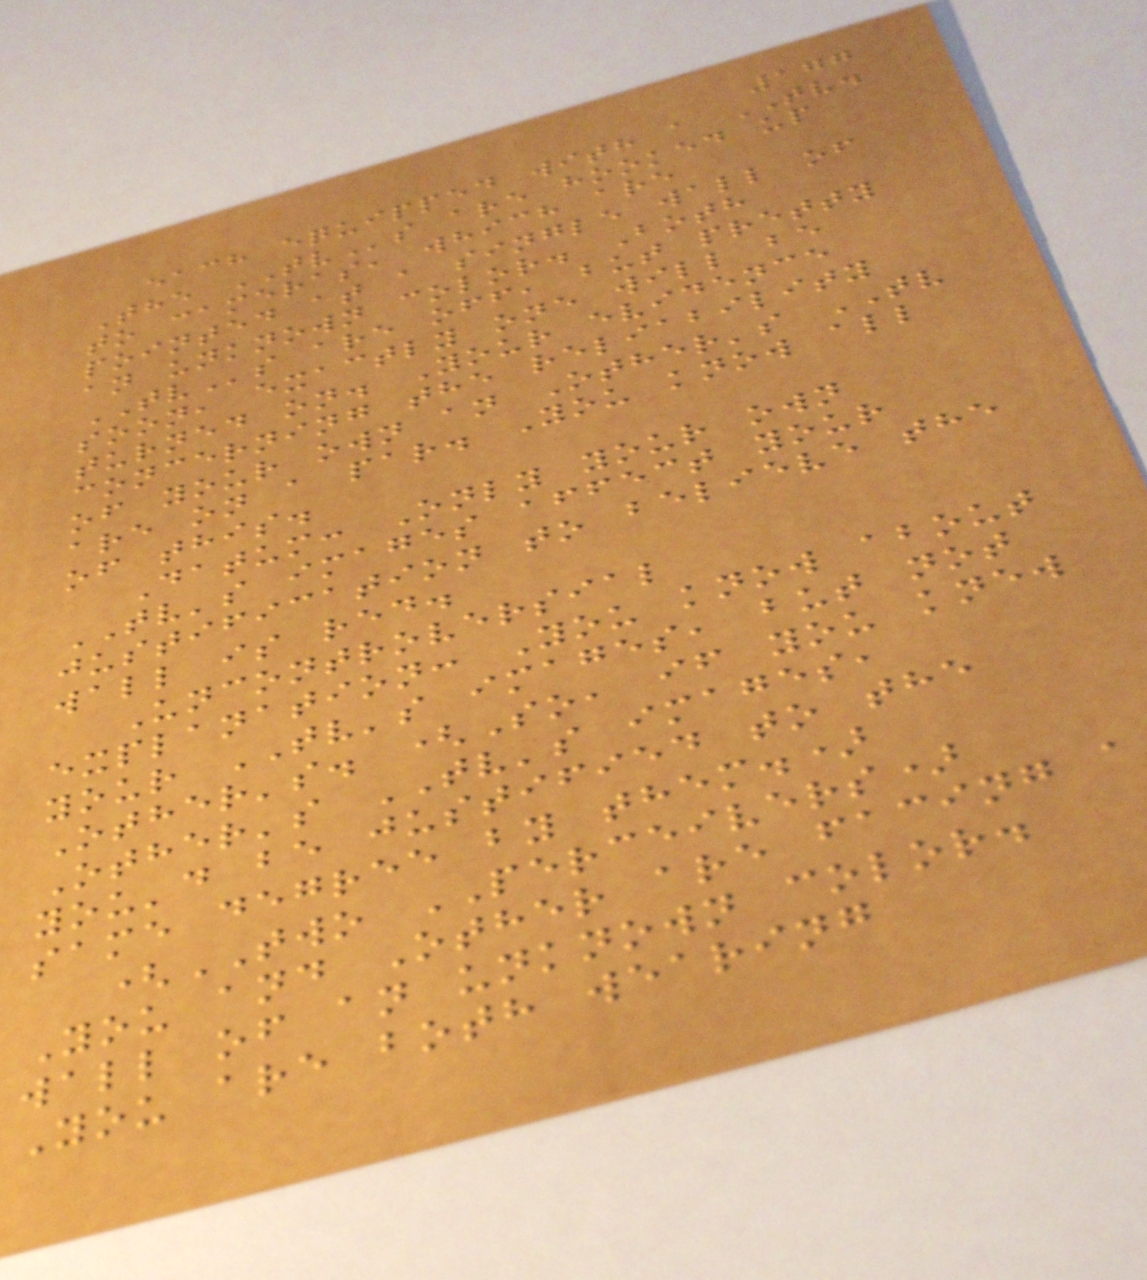177
each equipped with a TV.
The TVs are hooked up
to cameras, which are
pointed at a single wall of
an unknown color. Both
TVs are off, but pretty
soon, exactly one will be
turned on. Your evidence
concerning the reliability
of your own an Other's TV
are on a par. You know all
of this.
Datum: Only your own
TV's images affect your
justification to believe the
wall is red.
Uncontroversial
explanation: You know about
your TV's images, but not
Other's. (So, if you knew
Other's TV's images,
you'd be justified to the
same degree by them.)
(TWO PERCEIVERS)
You and Other are facing a
wall of an unknown color.
You are both wearing
